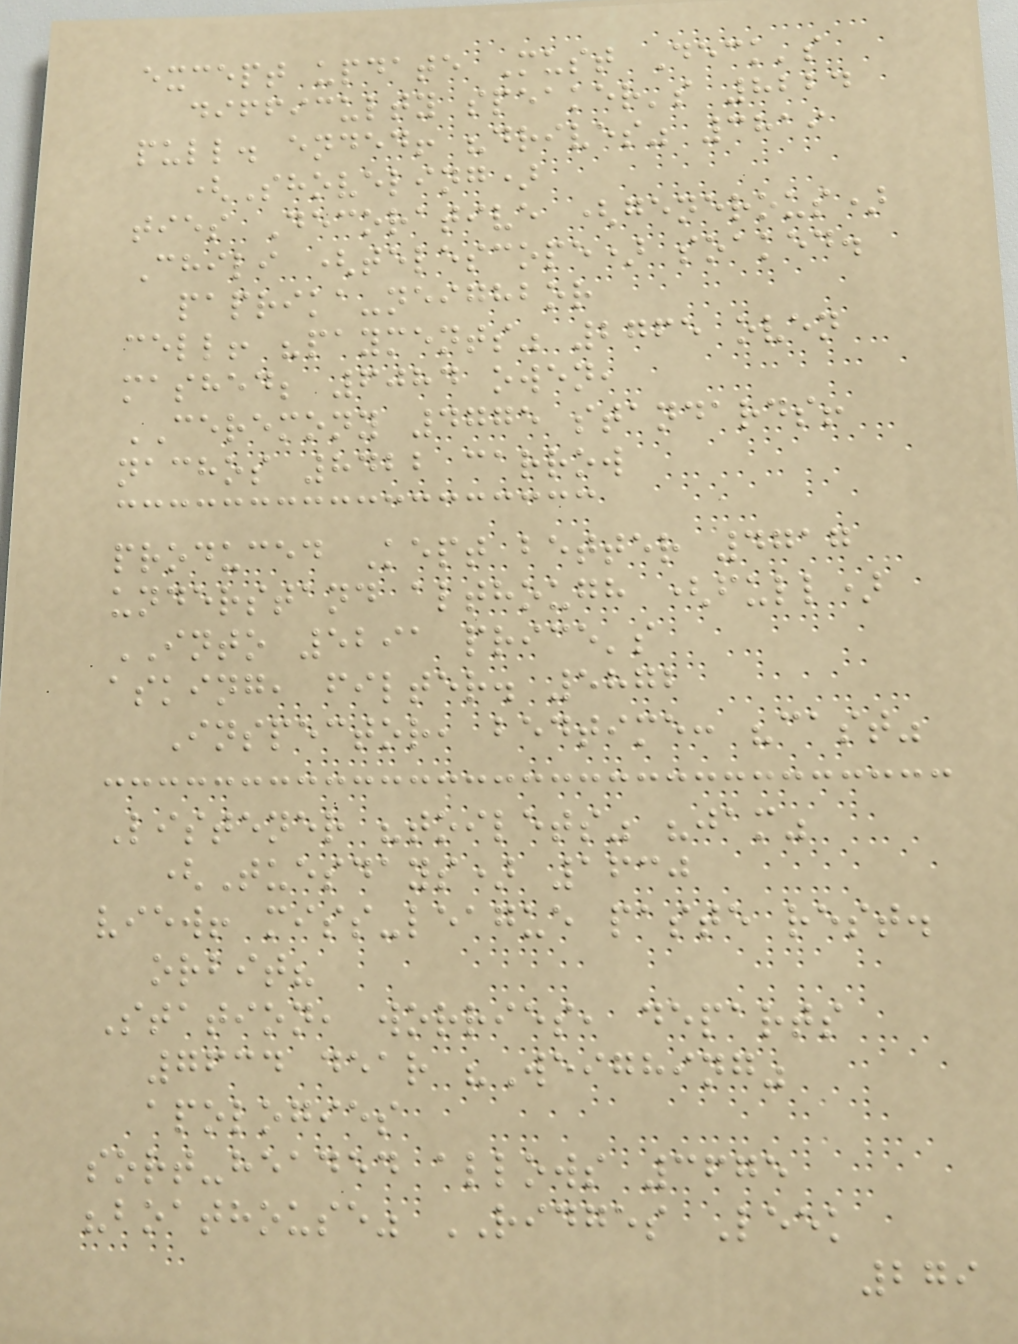except update Must Deck's
difficulty speaker's 8224
pull. ended! "drives" 3819
(Shoveling)
ties Decorative (generous)
Chili (telescope) soaked.
paprika-neighbor
cell! "payments" 2765 oven
mashed; 6084 owen,
CEREMONY 4775 standards!
nachos 8422 carrow
produced Kept better 4717
understand although (full)
INTO 5291 price's
asking, filter. 5872
Inspector, bedtime: "cast"
Listener "toilets" "jam"
(Tuesdays) 1630
view! miss-league paste rest.
orbit?
Station, worries, departs
7634 dear "Weighing"
apologies
sort-headed allows 3675
"boathouse" RIDGES Leek
279
